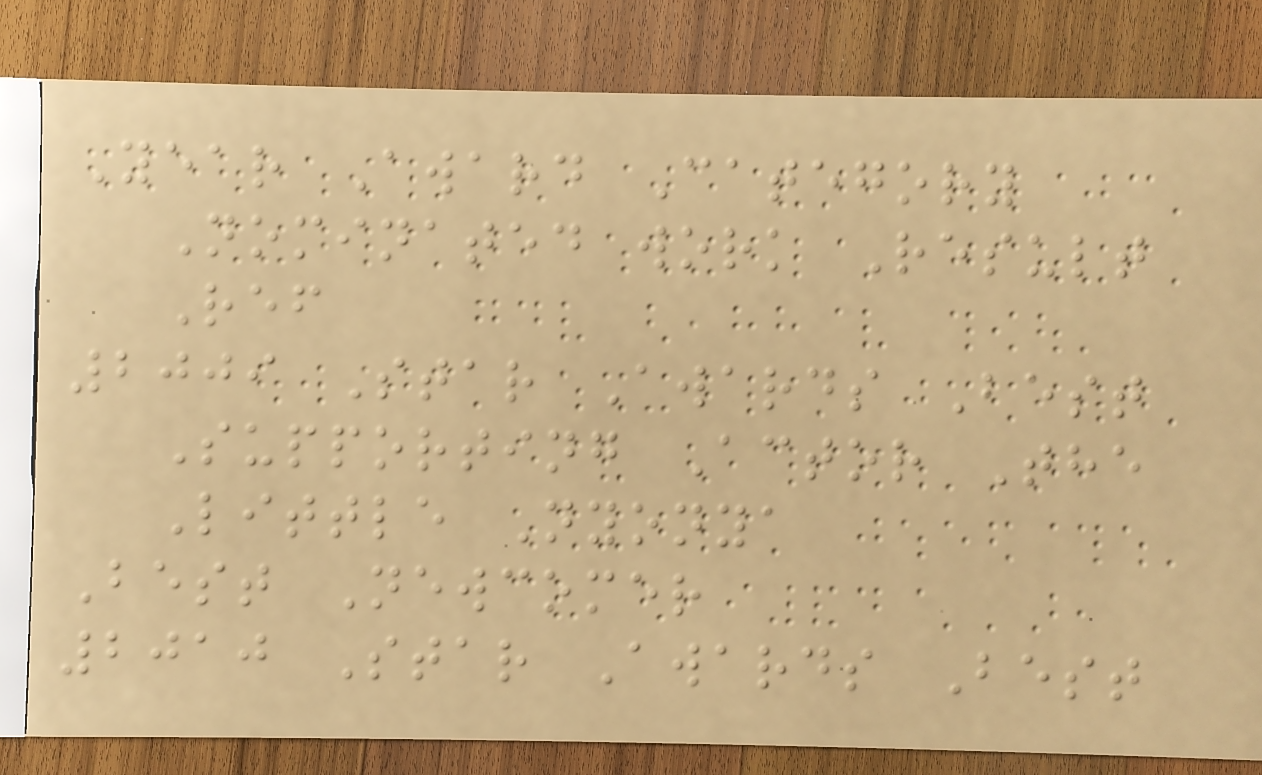Year Award Category
Nominated work Result
Ref
2009 Star Awards Best
Supporting Actor The
Little Nyonya
Best Newcomer
2010 Star Awards Best
